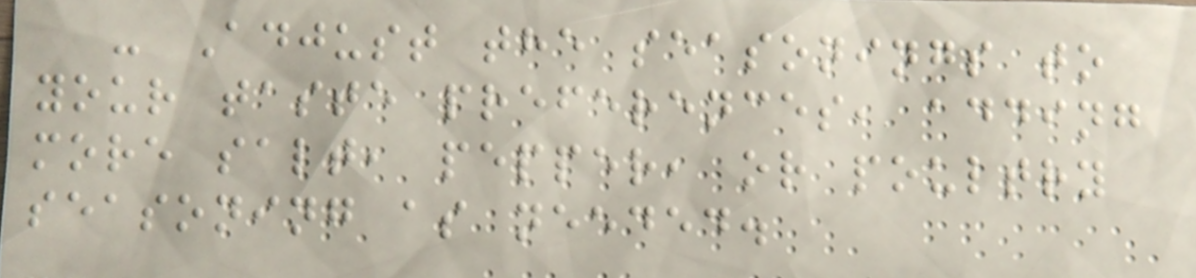- Adjust the seasonings to
your taste preferences, adding
more salt, pepper, or poultry
seasoning as needed.
